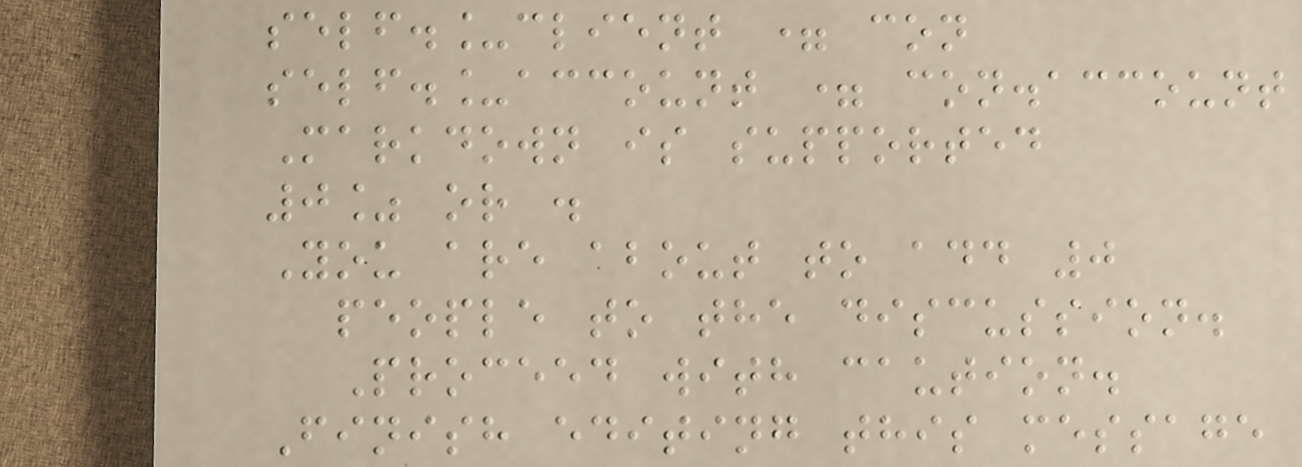self._client = con
self._account = con.account
Markdown is supported
0% or .
You are about to add 0
people to the discussion.
Proceed with caution.
Finish editing this message
